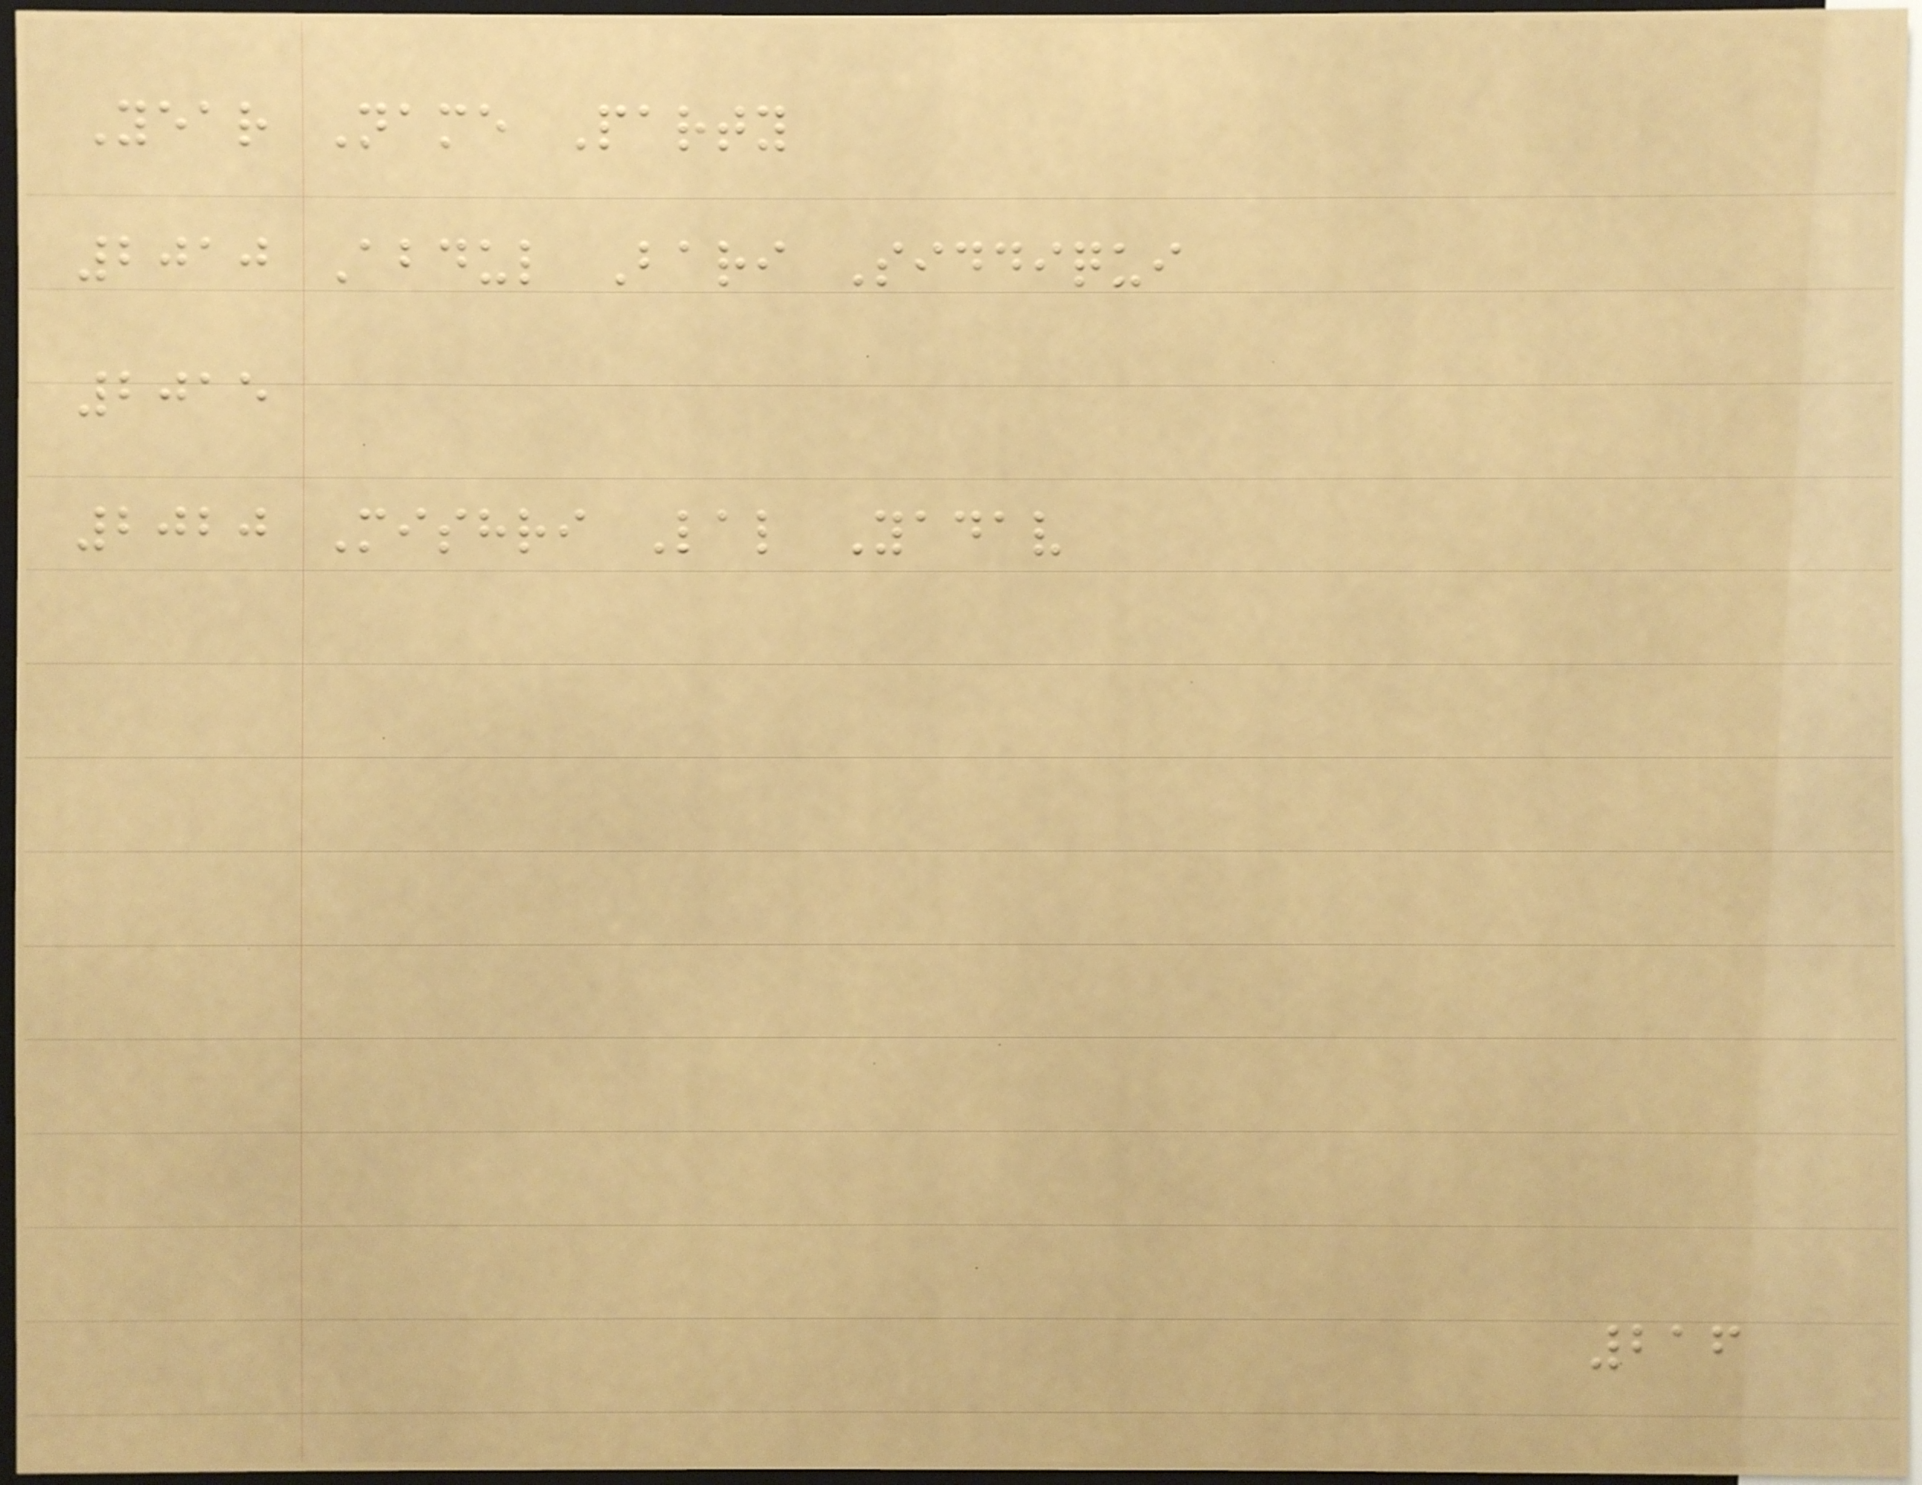Year Name Party
2010 Abdul Bari Siddiqui
2015
2020 Mishri Lal Yadav
216
